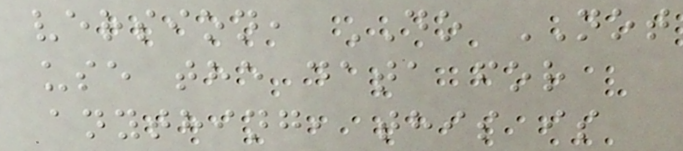version, DO NOT
use the data for
anything, this is
